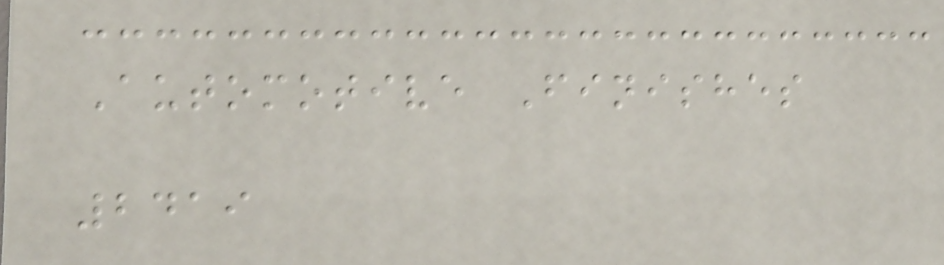Automotive Finishes
2419
